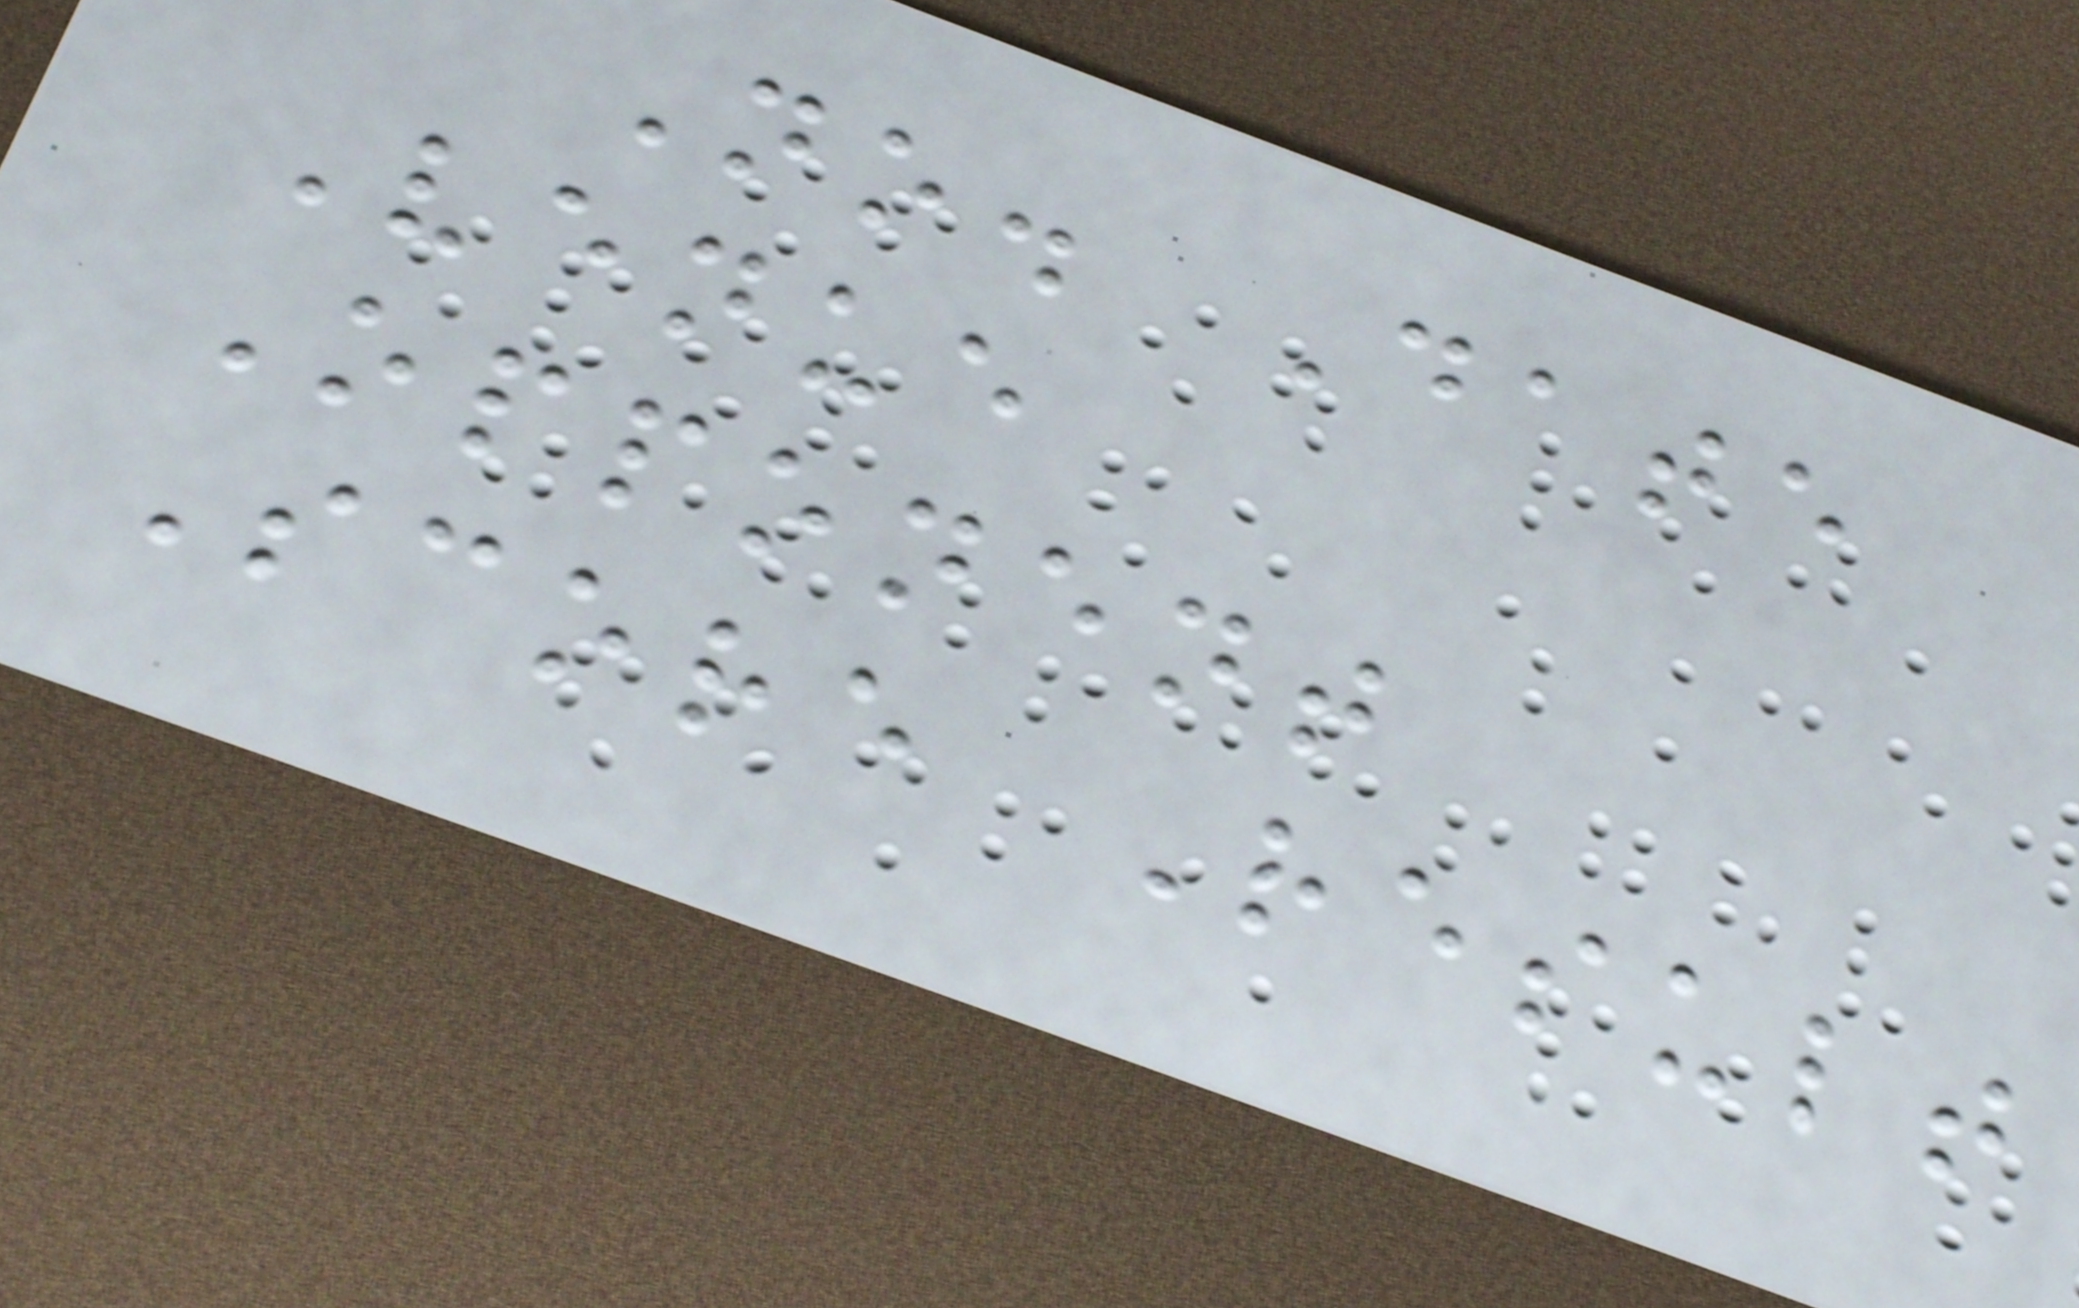No. Date
Venue
Opponent
Score Result
